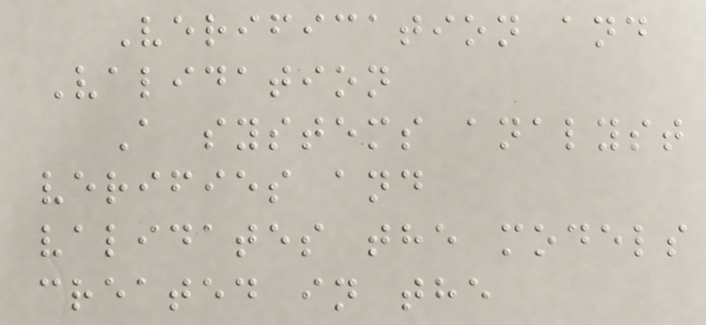Verification and
Validation
A systems analyst
verifies and
validates the models
created in the
